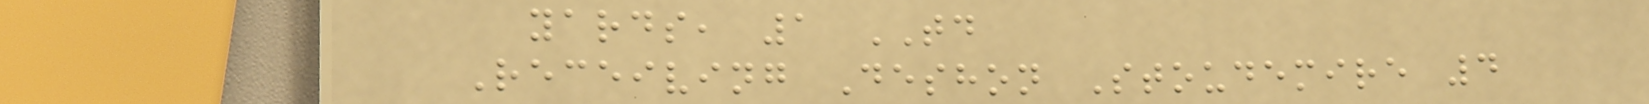yards, 1 TD
Receiving Deshon Stoudemire 4
